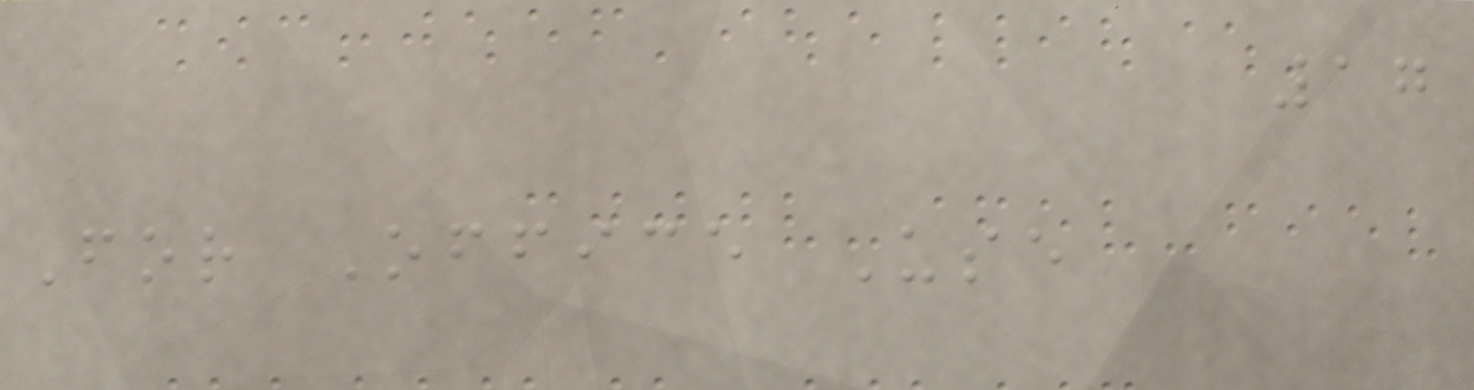17
For Office Use
